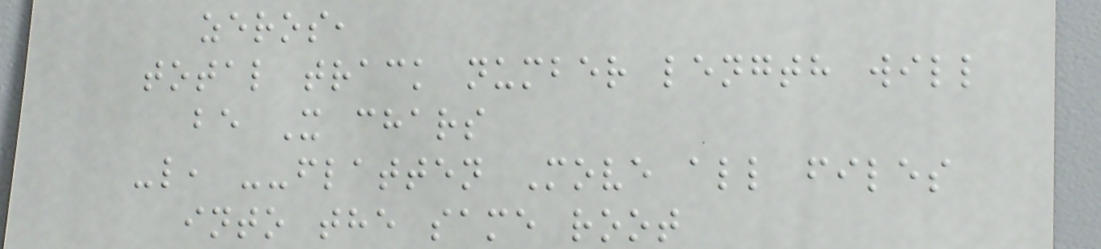zeros,
total track number length will
be X chars
-l, --flatten Move all files
into the same root
